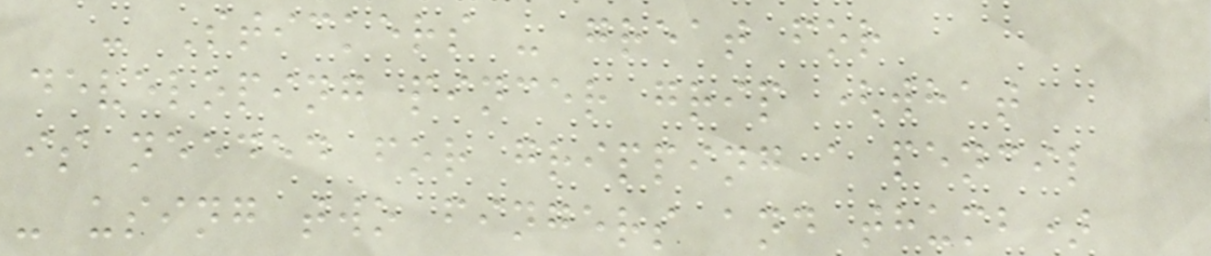- Stickers - great for
developing pincer grip (what
is needed for gripping a pencil
- using two fingers and thumb)
